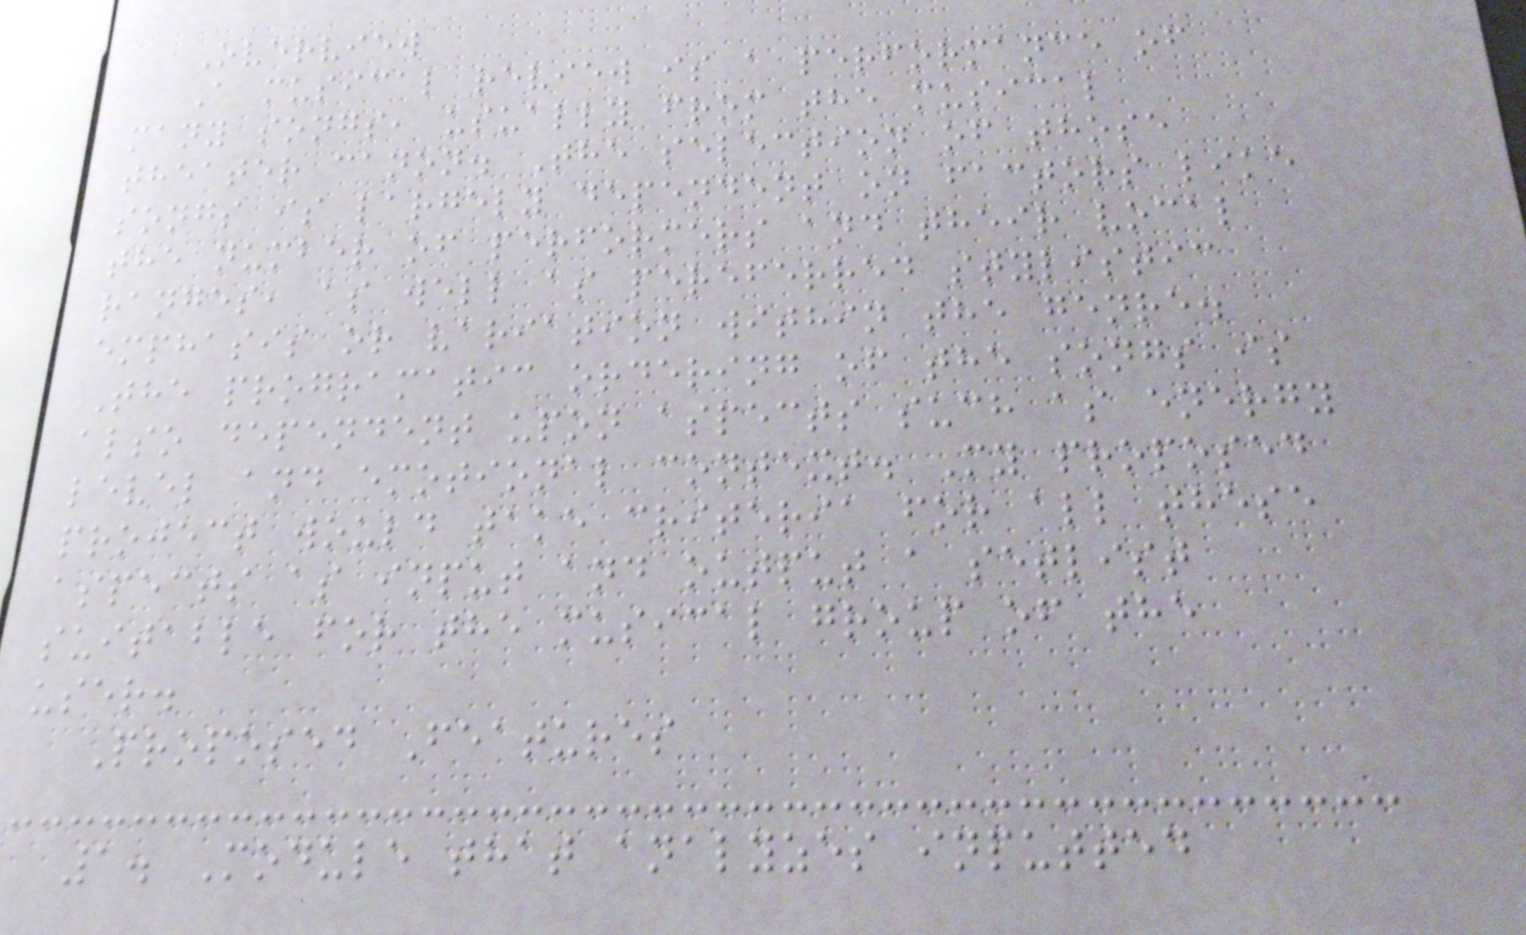Overview
A musical review is a performance of
many songs, usually from the musical
theater canon. The selection of those
songs is largely dependent on factors like
the number of performers and their vocal
ranges, as well as pereferred stylistic
emphasis or variation within the genre.
The programatic ordering of the songs is
also dependent upon aspects such as energy
level and emotional context. My proposed
project would take criteria for all these
aspects as input and output a setlist
suitable for the musical group of the
user.
Proposed Features
1. Module that analyzes inputted
